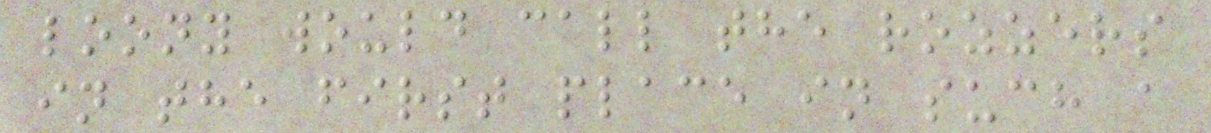loony would call the rozzers
in the first place in such a
